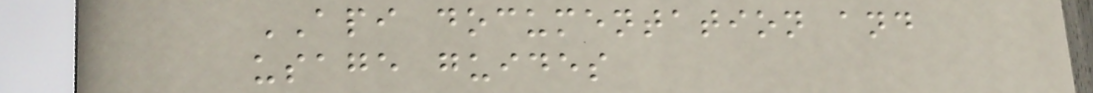API documentation and
usage guides
